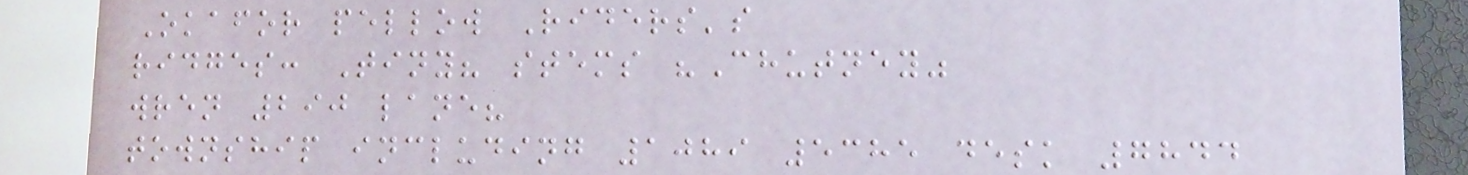Okafor pellow Riders's
ridges: Tiny? stems "Chutney"
wren 290 lane?
township including 1089 5385 desk 7844
